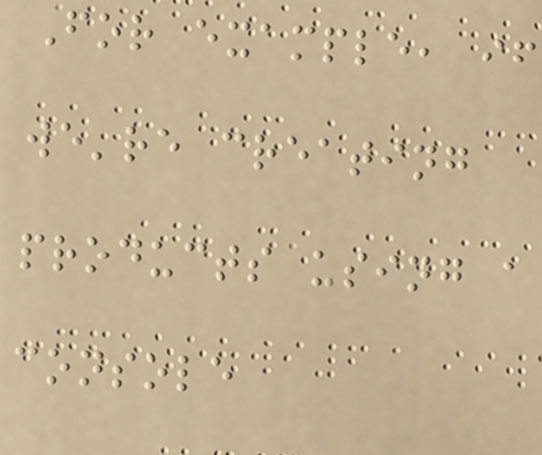For example, if
we're creating
products using a
console
